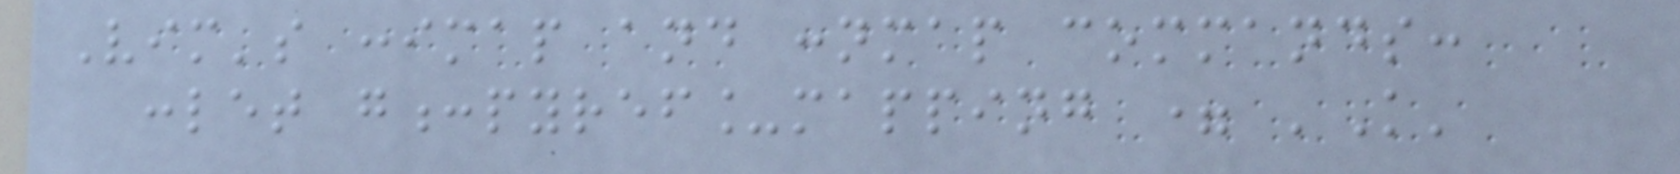Vim's :imap and :nmap commands:
:let g:pyref_mapping = 'K'
